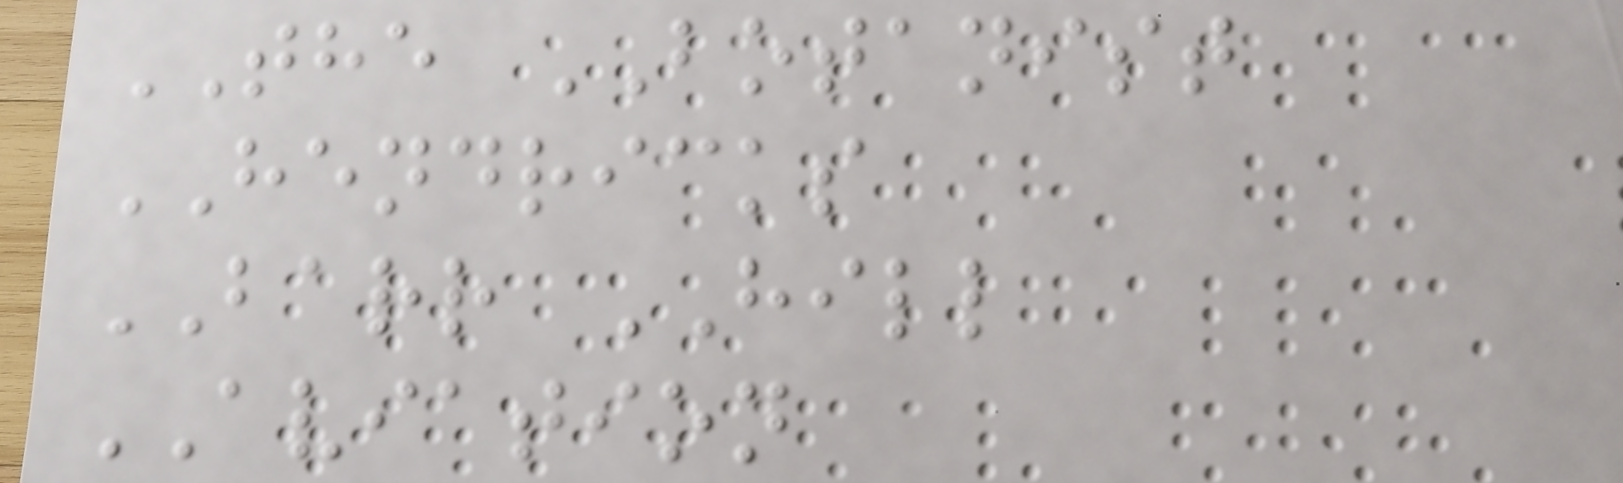THE BOTANIST
HENDRICKS
BARR HILL
AVIATION
